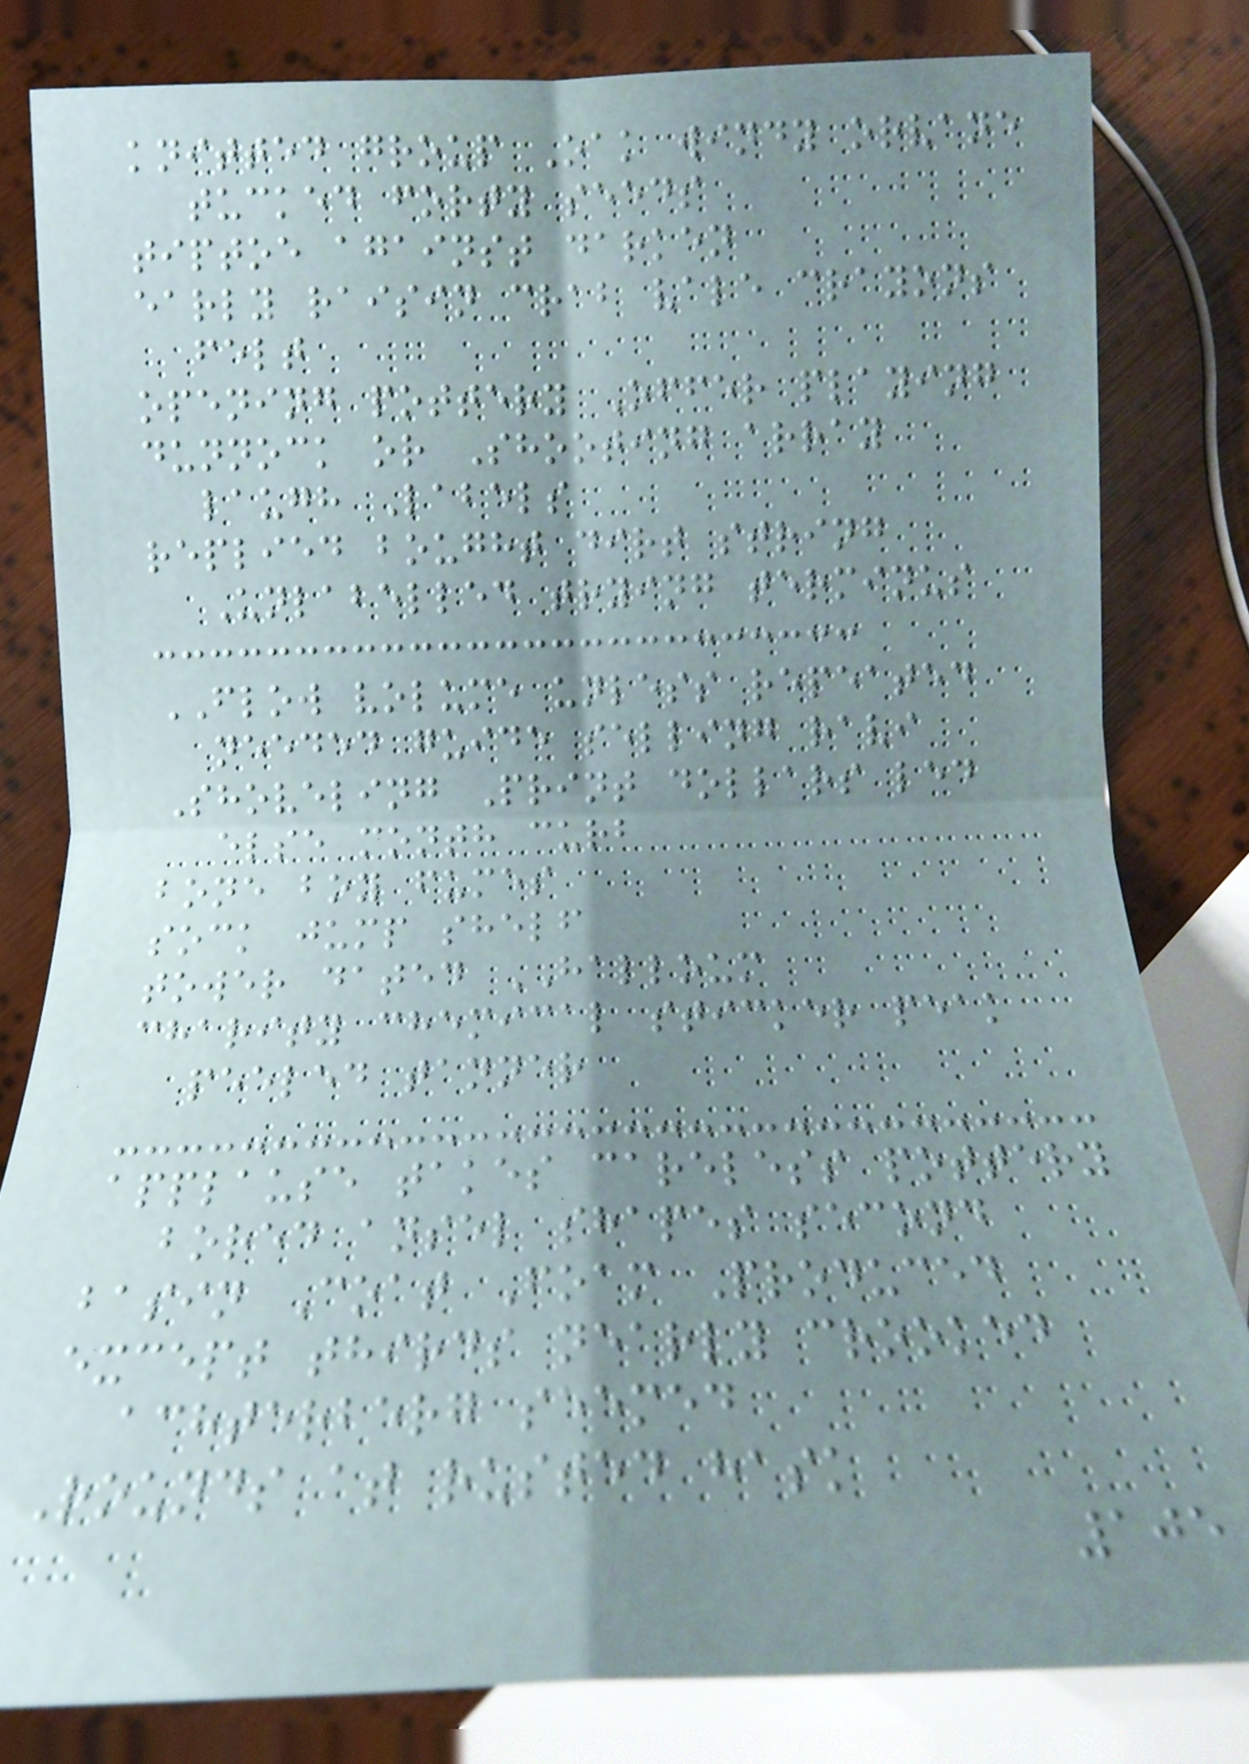knitted group Oak windy orvane
tucked forty seeds
tiptoe against darken
early raisin crab vale crayons
felt
opening pottery Offer playing
dunnock or Shooting array
laugh Labels
replied bought dirt string
Unlabelled trying terminus
FLOW volume unless repeated
needed guide selling ravi
Shoveling Print dollars led
else month curb
bone boy fumes
sock jump shelf
tower dated HALLOUM
charity chemical sticker peak
peeled tanner
applause takes careless pottery
bored ansel shapes second
basin Coat Foam Produced
except thirds nearly crooked
achterberg seemed
Rounds at rusted hask
105
